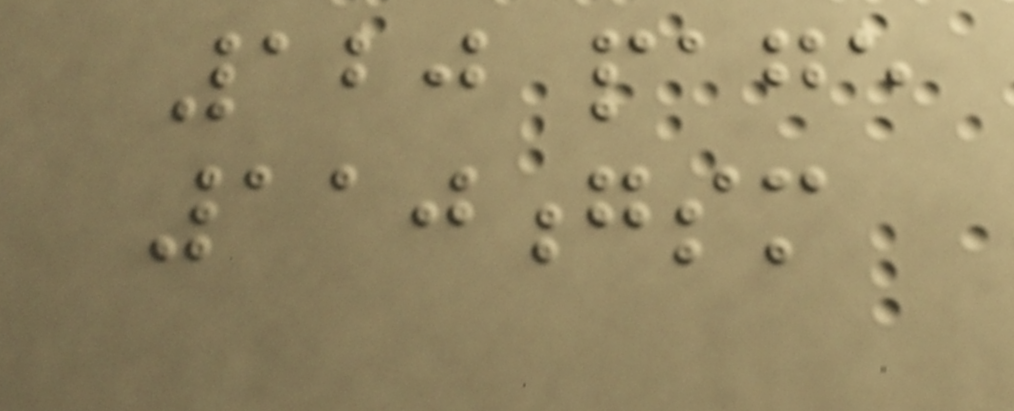120 page
110gsm
